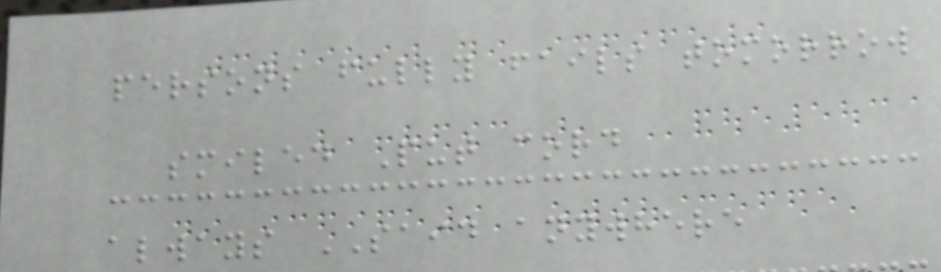persons fully fails tomorrow
smiled Put cord
always SAID anywhere
